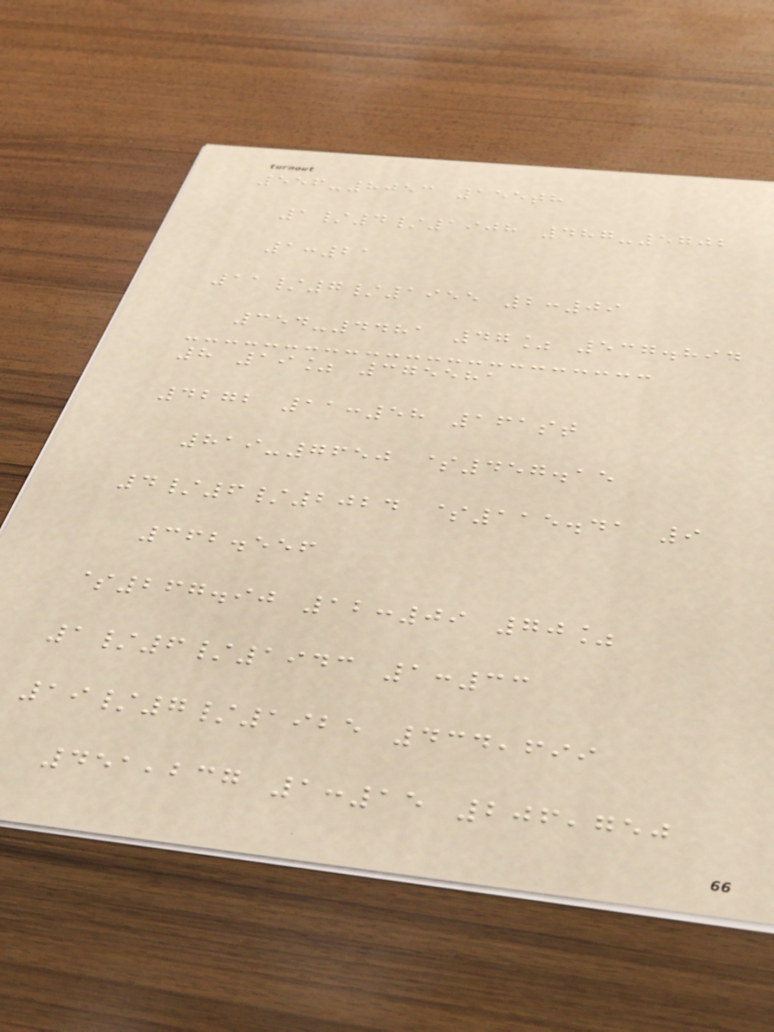556-8053 155th
1/4/1908 487-5702
1:21
11/7/1955 2:09
354-4481 47% 537.894
8 19% 375581
4272 11:58 161st
819-7650 $457.15
4/6/2024 $115.41 9
362.556
$267.90 12:09 70%
1/6/1943 1:33
19/7/1925 434,699
451,237 1:15 206,750
